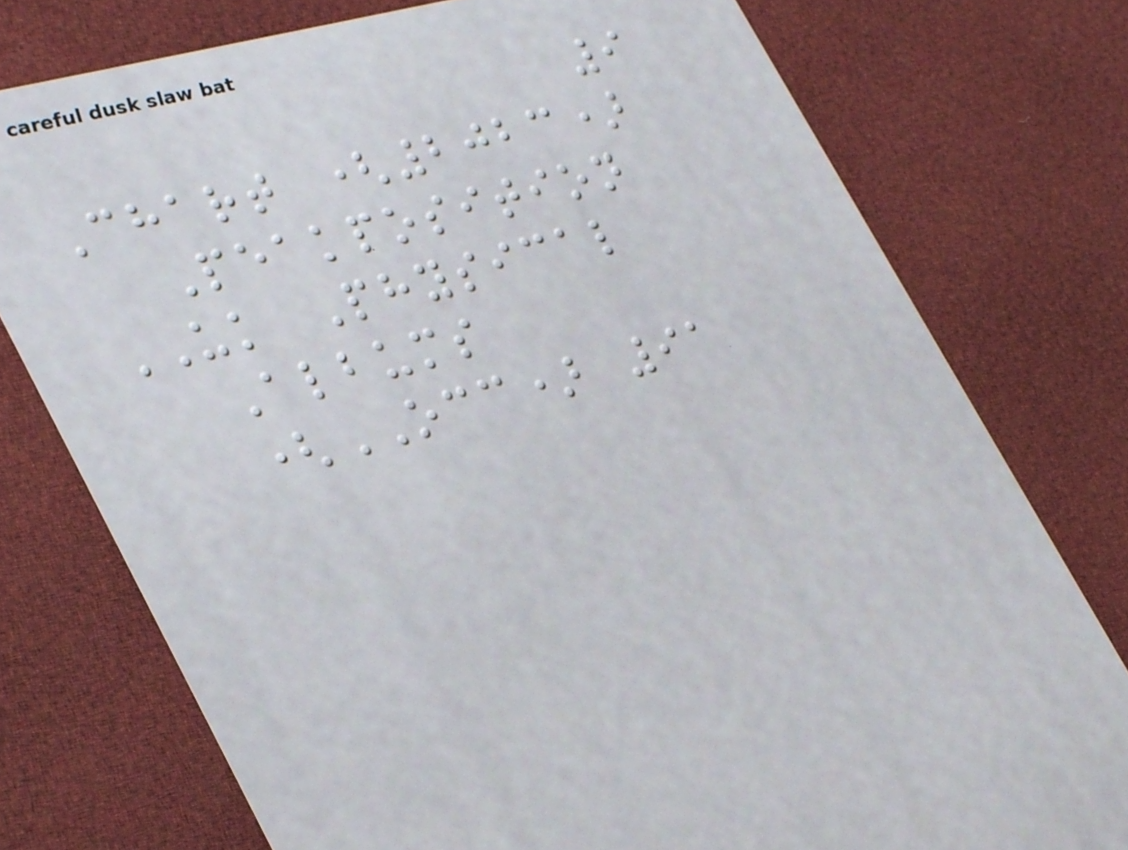9
Chart (2023)
Peakposition
UK Physical
Albums
(OCC) 91
